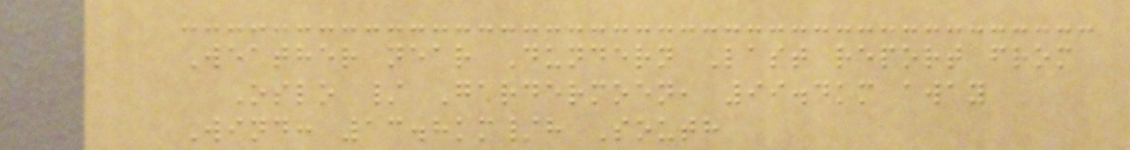Weather near Dundern Last report from
Oslo / Gardermoen, 99.4km away
Wind: 13.8km/h South
